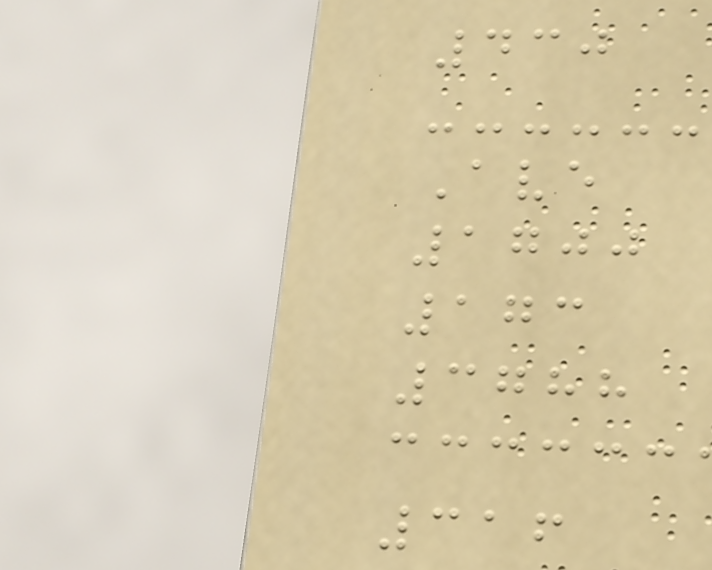430
Ave
1700
173
3788
316
